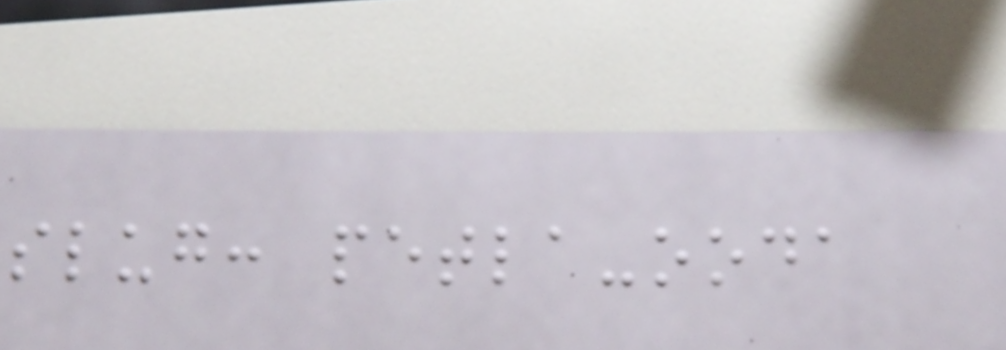slug: petla-ooda
